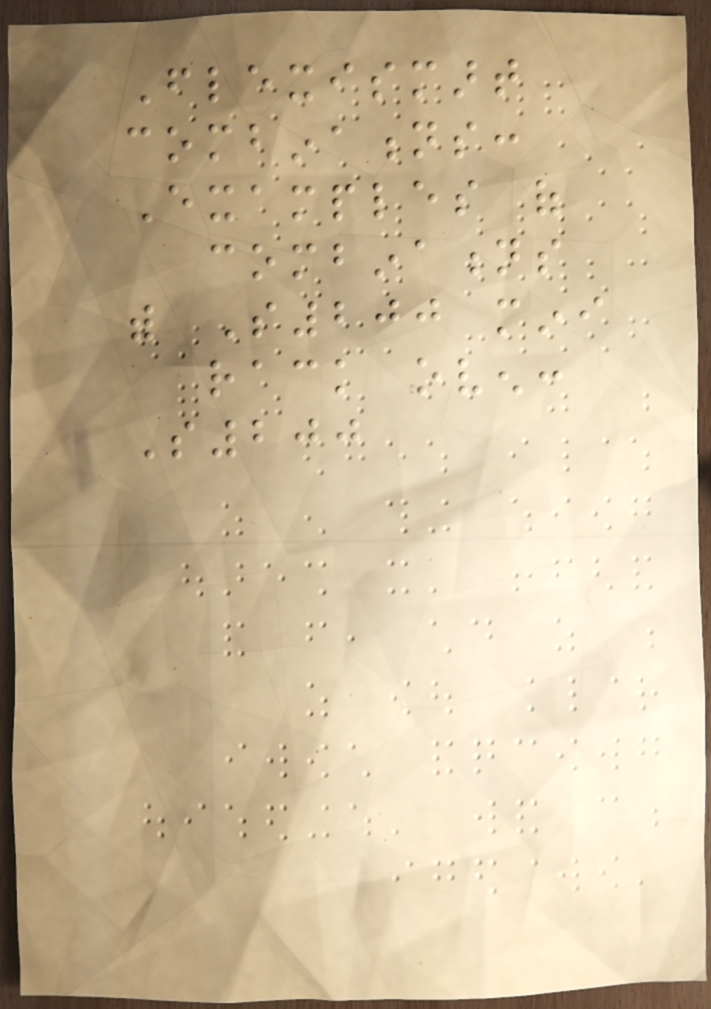Flexismart
combinations:
Examples of
combinations
with S200 mini
rack oven:
S200
